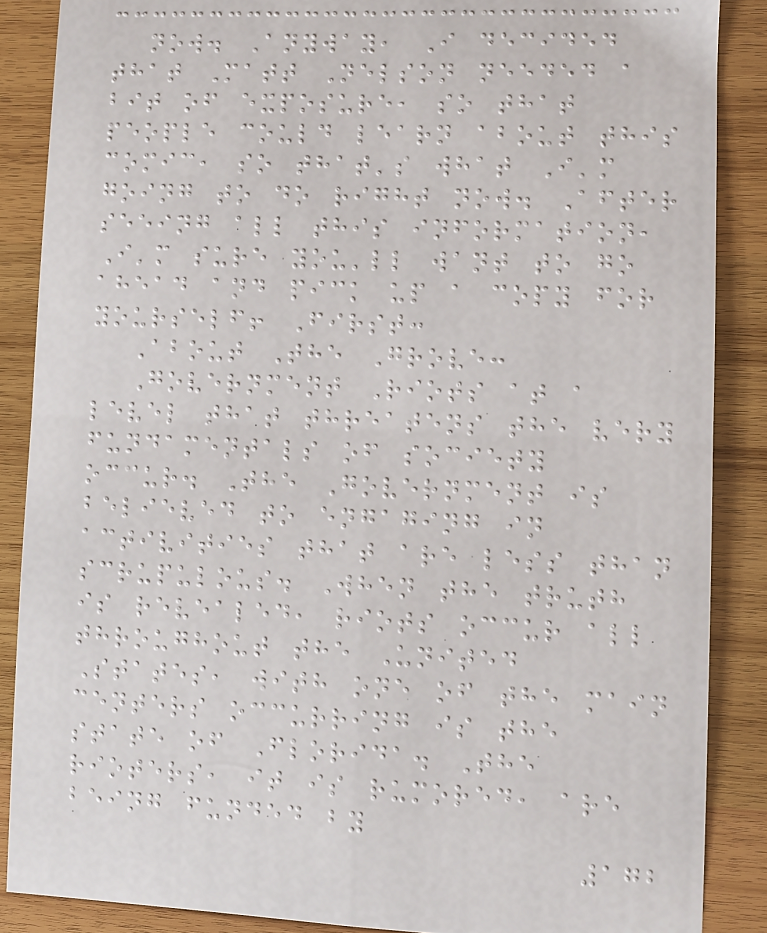now. Anyway, I decided
that Matt Nelson needed a
bit of exposure, so that
people could learn about this
comic, so that's what I'm
going to do right now. After
seeing all this information,
I'm sure you'll want to go
ahead and pick up a copy for
yourself! First:
About The Grove:
Government Riots at a
level that threatens the very
fundamentals of society
occur. The Government is
believed to engaging in
activities that are less than
scrupulous. When the truth
is revealed, riots occur all
throughout the United
States, with one of the main
centers occurring is the
state of Florida. The
rioters, it is rumored, are
being funded by
172
